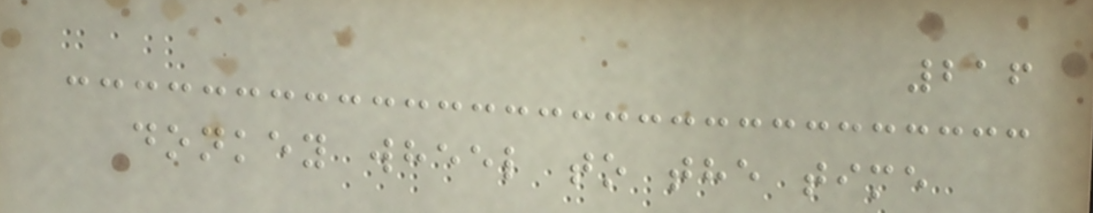216
donkey wheel to the time
